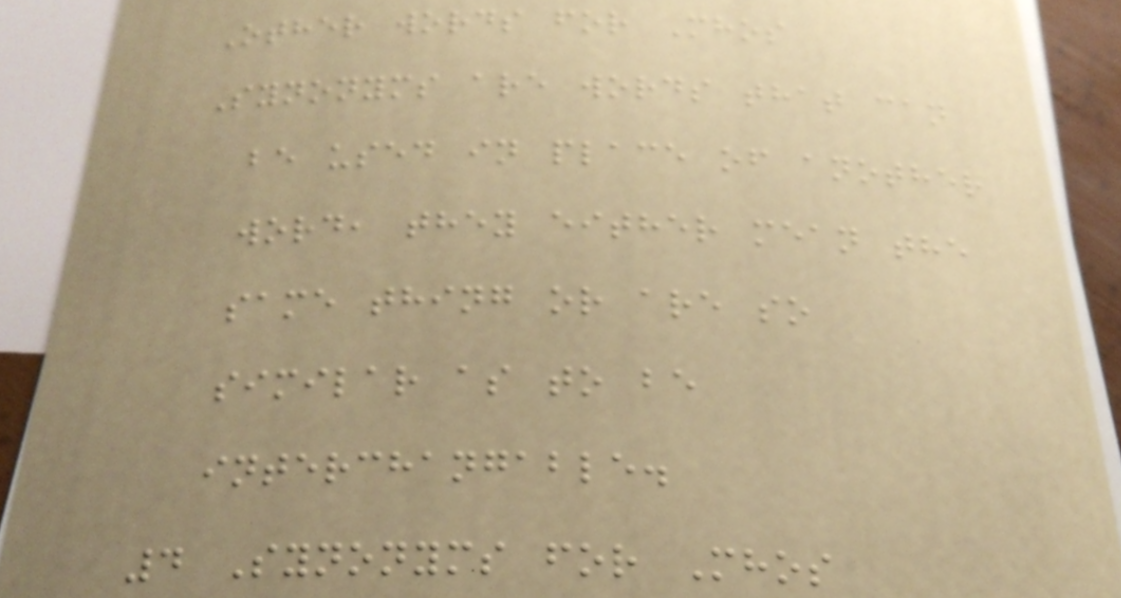Other words for Mhos
Synonyms are words that can
be used in place of another
word, they either mean the
same thing or are so
similar as to be
interchangable.
4 Synonyms for Mhos
